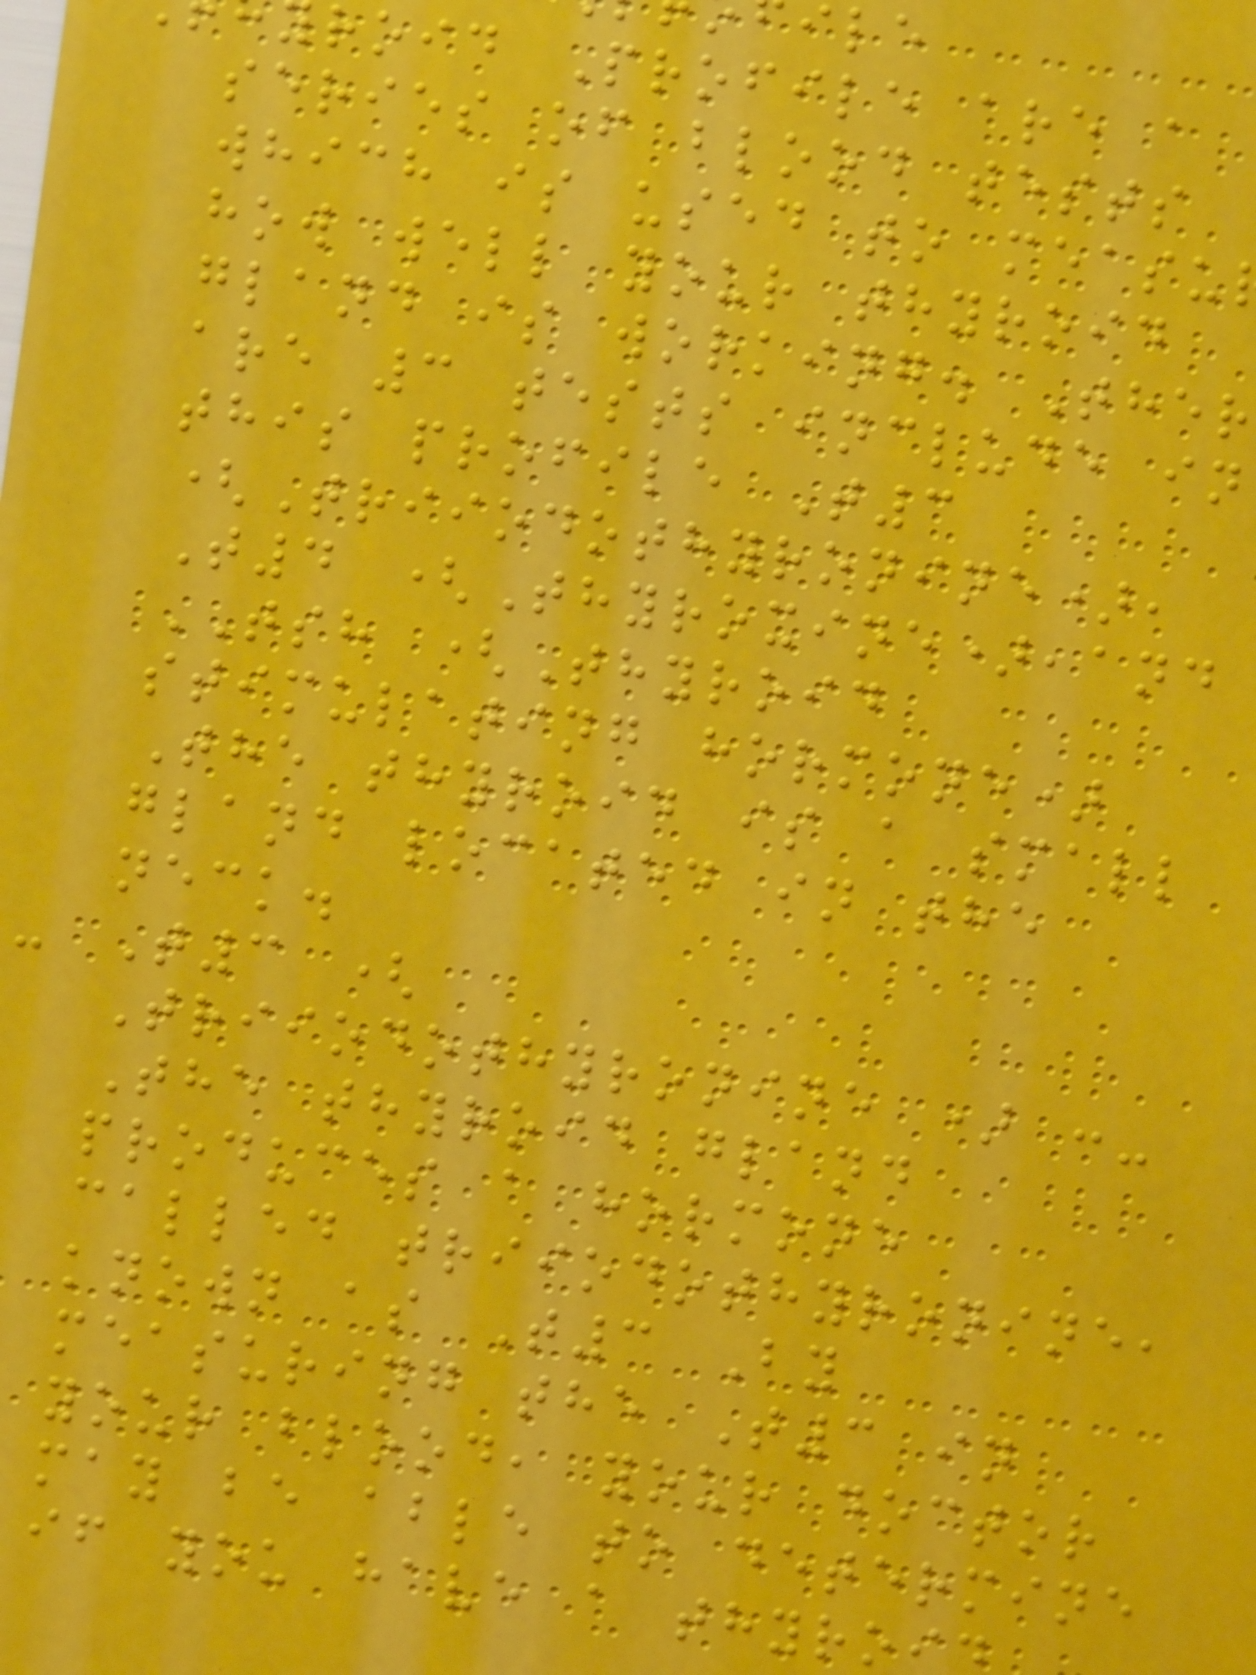roid Profile are a
series of blood tests
which is used to measu
how well your thyroid
gland is working. Ther
are 3 tests include in
this profile T3
(Triiodothyronine),
T4 (Thyroxine),and
TSH (Thyroid
stimulating hormone)
The thyroid is a small
gland located in the
neck.
- T3 (
Triiodothyronine ) :-
The thyroid gland
produces a hormone
called triiodothyronine,
known as T3 By
measuring the T3 in
your blood, your doctor
may be able to determine
if you have a thyro
